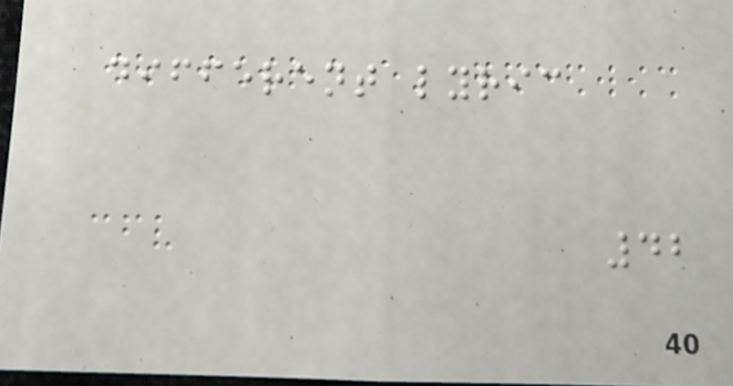different lyric
42
